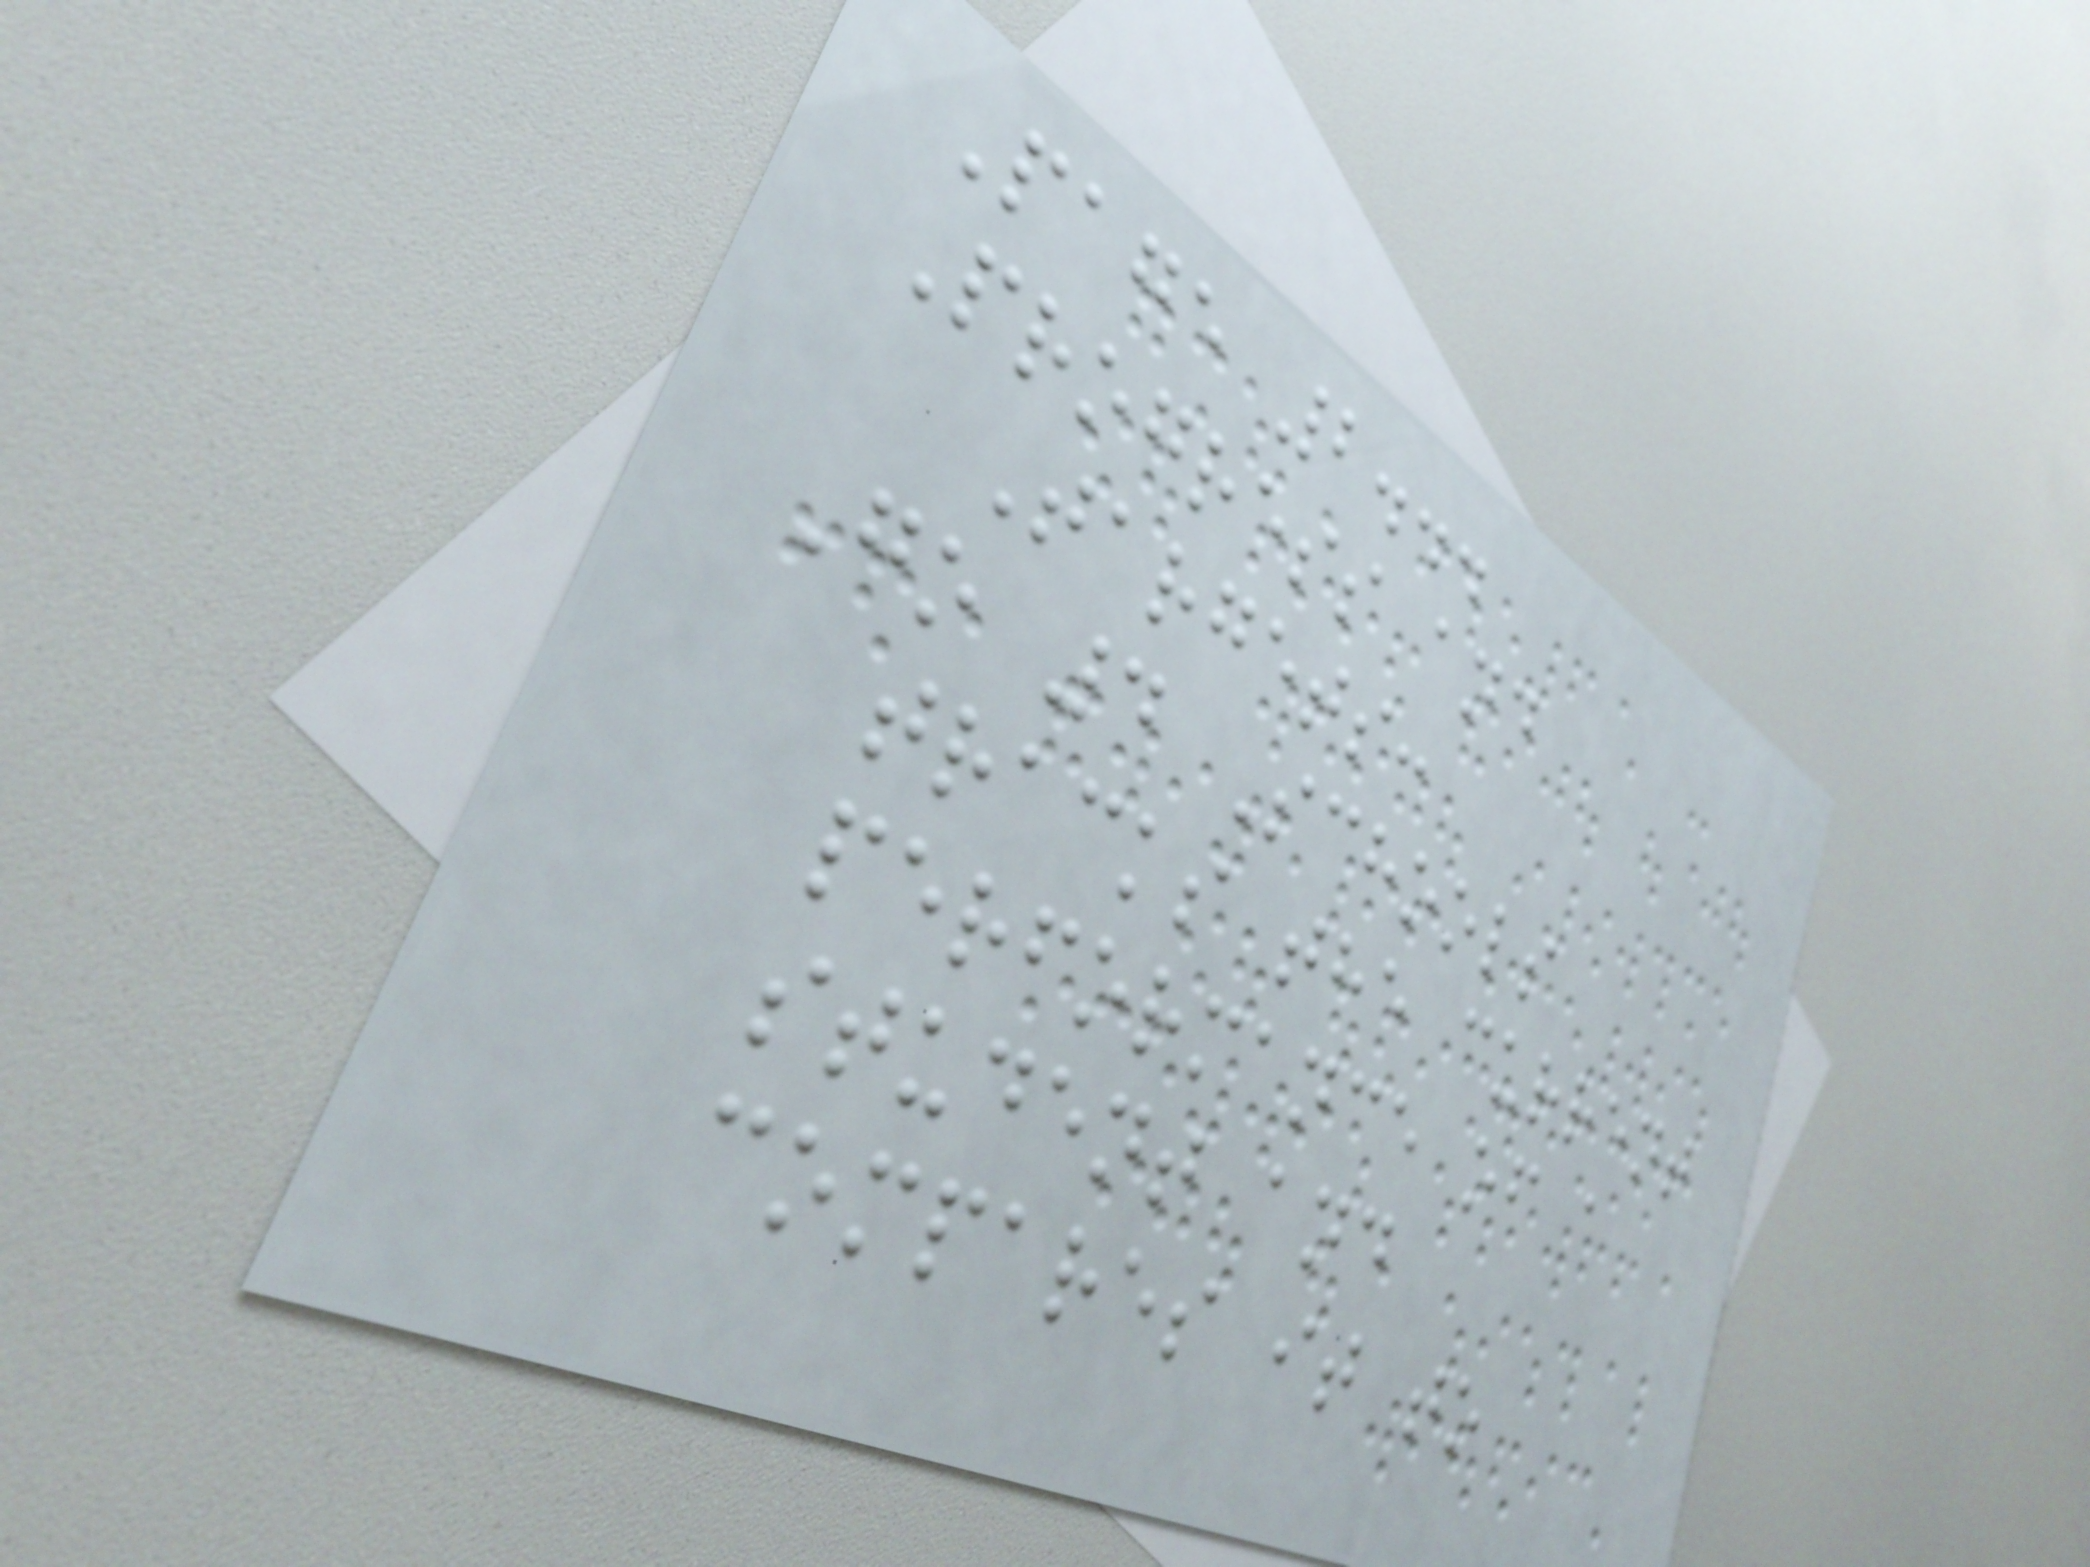Page 2...
Progress and
Targets:
Go 4 Schools
tracks the current
performance of a
student and
compares it to
